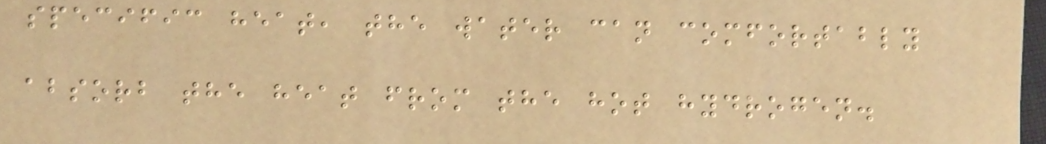specific heat, the water can comfortably
absorb the heat from the hot hydrogen.
